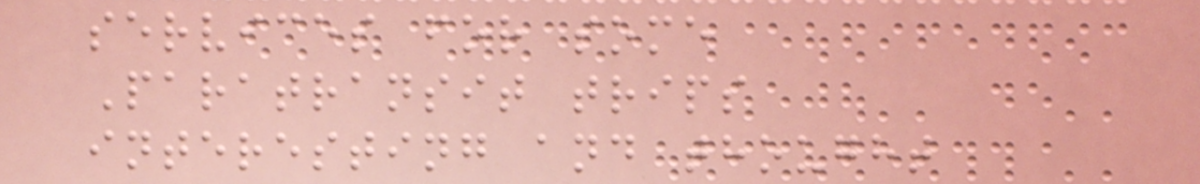services for some
Paratransit trips
interesting and thought
